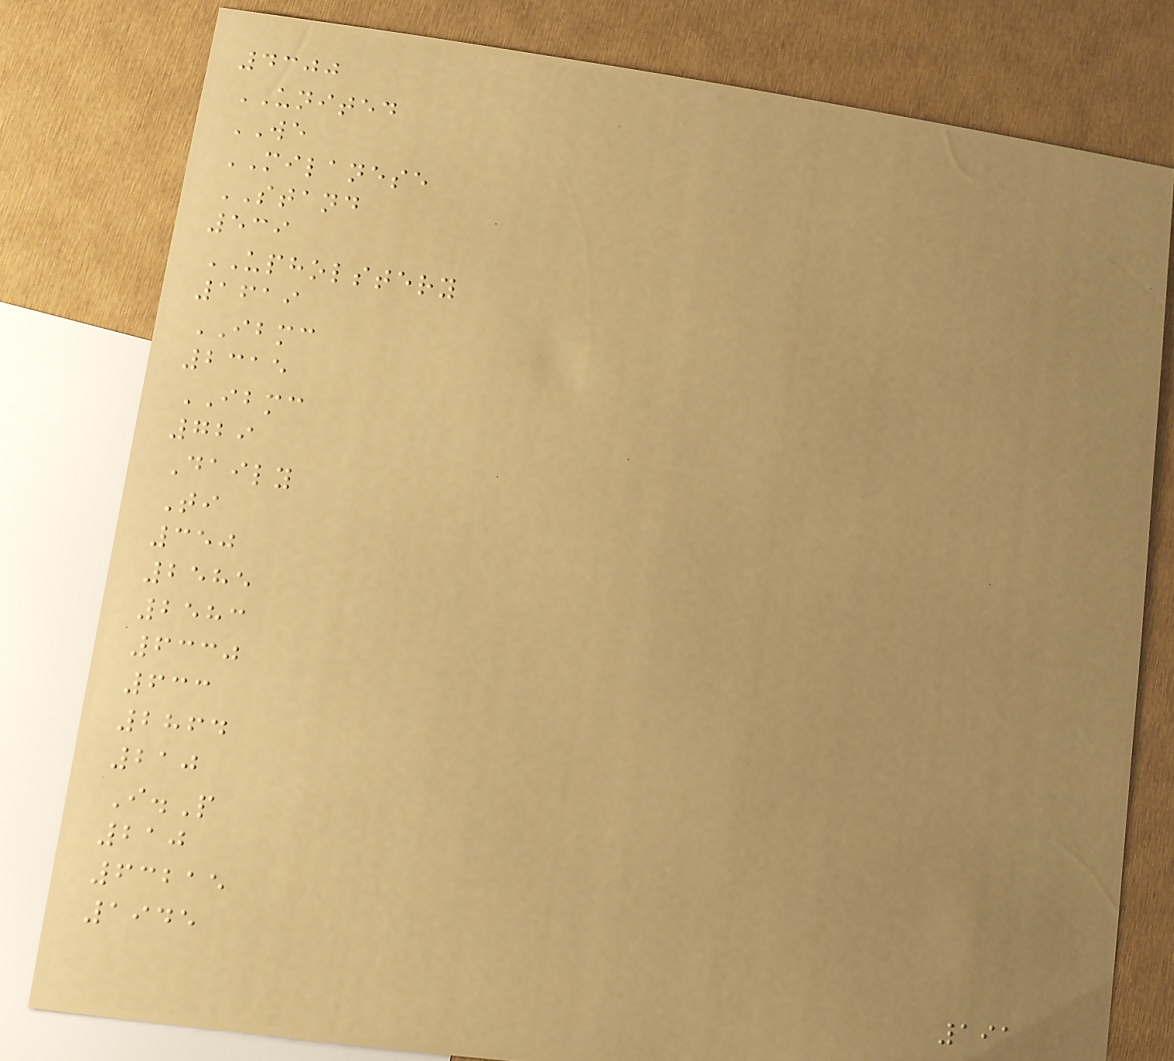4300
UNITED
WE
MILANESE
STAND
539
UPHOLSTERY
1619
IBMC
2315
IBMC
729
Daily
Ti
350
2585
2583
6330
633
2864
210
I.P
210
63215
1945
191
